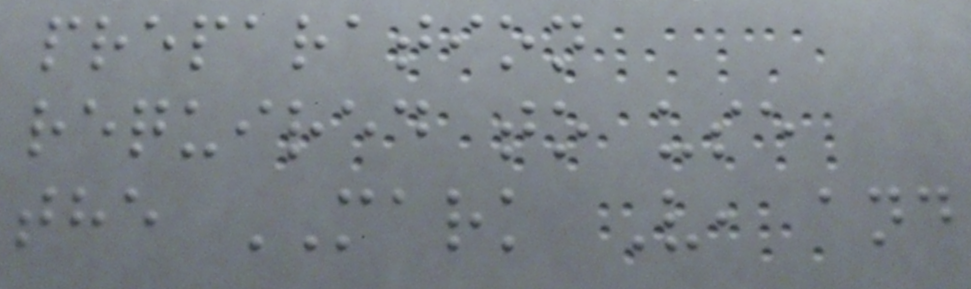preparation
required to use
the MARK V, and
